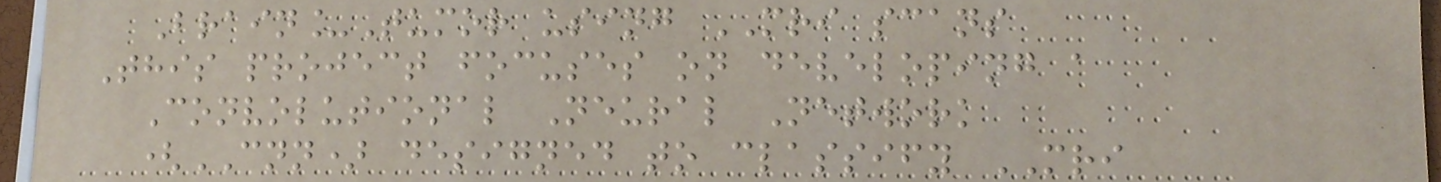Brain_Tumor using MRI scans
This project focuses on developing a
Convolutional Neural Network
(CNN) designed to classify MRI
